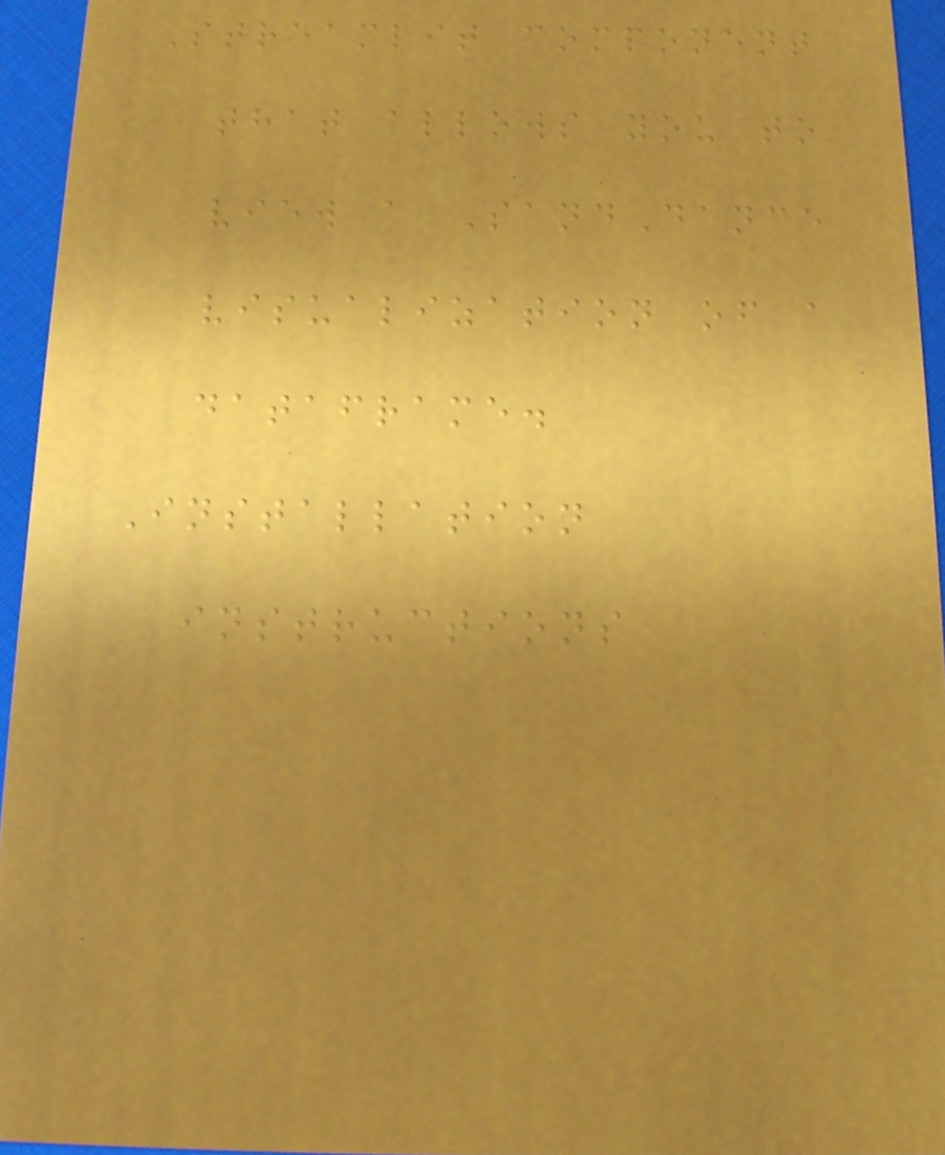Streamlit component
that allows you to
view a SandDance
visualization of a
dataframe.
Installation
instructions
